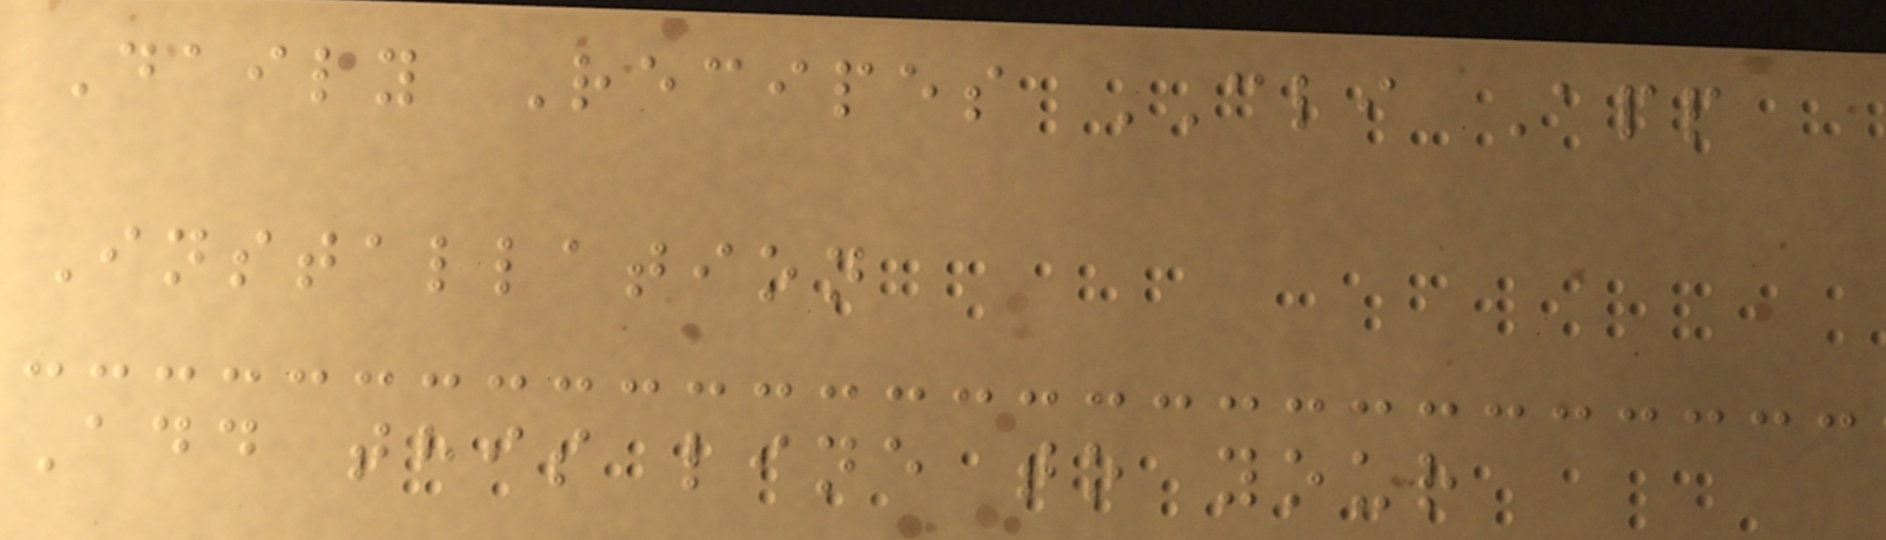Daily Recipes CLI App
Installation
Add this line to your
